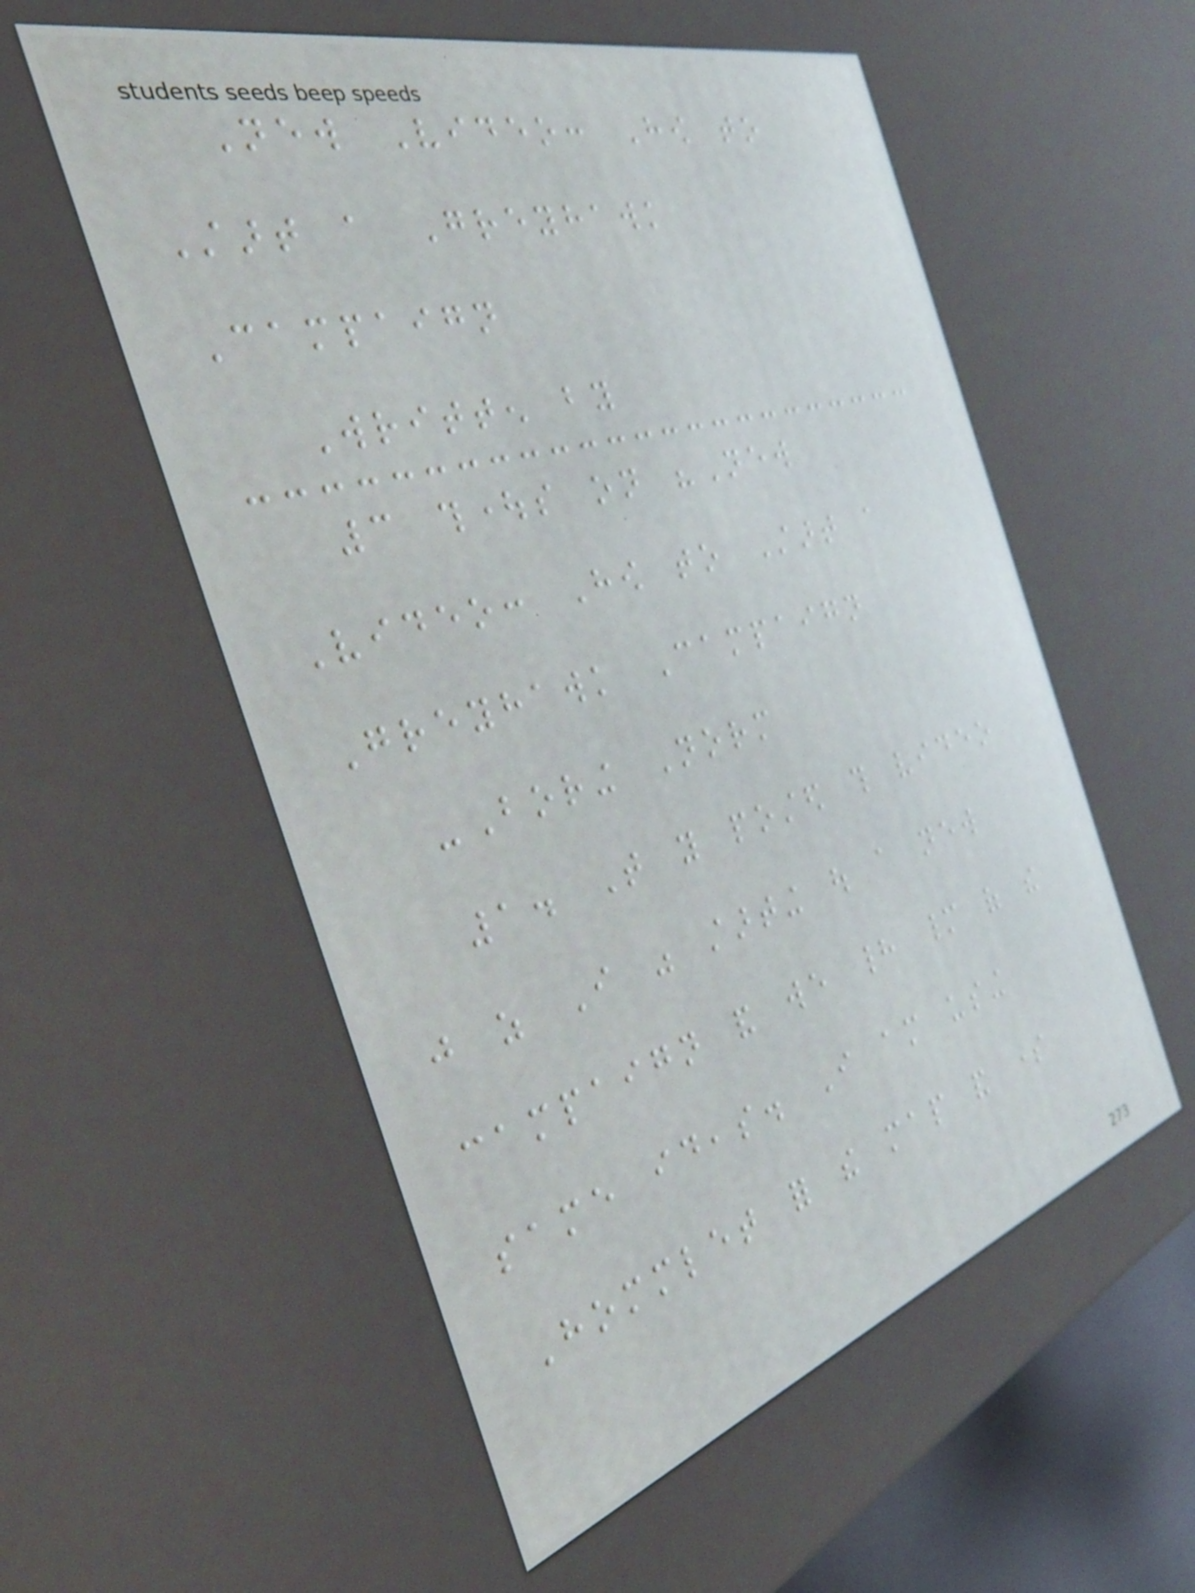New Video: How to
Start a Greyhawk
Campaign
Written by
3 thoughts on "New
Video: How to Start a
Greyhawk Campaign
-Boring Norm
1. That you posted this video
just as I was starting out a new
campaign and we had many of the
same ideas. I am using
Hommlet for the map and some
